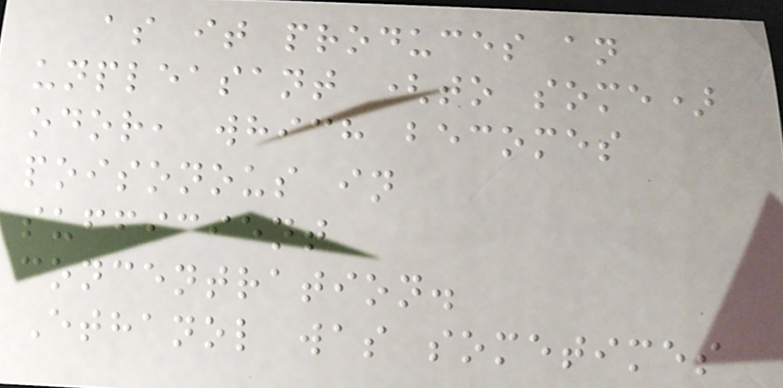as it produces an
unpleasant (to some)
odor, which becomes
poisonous in
sufficient
concentration.
Ethanol was sometimes
